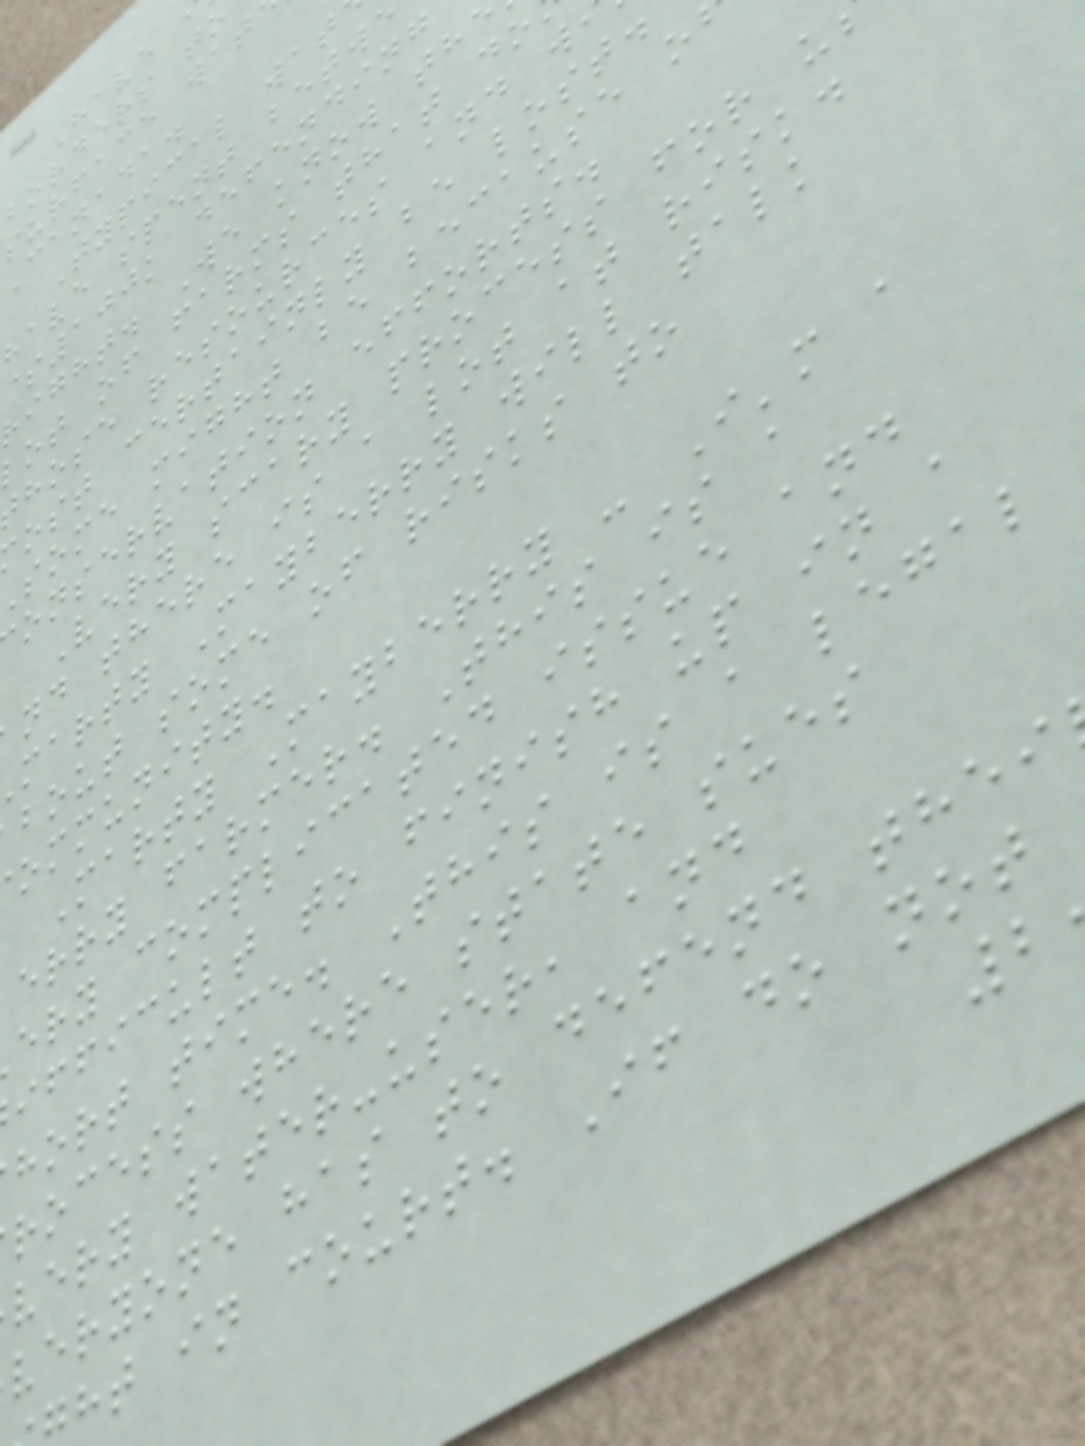Have
borders to
surface wat
Canada.
Typical wat
have spent betw
$100k defending
right. We know th
lot of farms that do
hose resources and w
ost certainly be lost.
some might be because o
onservation efforts.
Very scary process for u
nd there is a lot at risk.
marty Mayberry will talk
bout some of risks to
ommunity.
Marty Mayberry - I'm a
erry farmer. This is a
ery complicated issue and
ifficult to finish up in a
hort time. This is a legal
rocess where state sues
very water-user, and
veryone has to defend thei
ht in court. If do not
